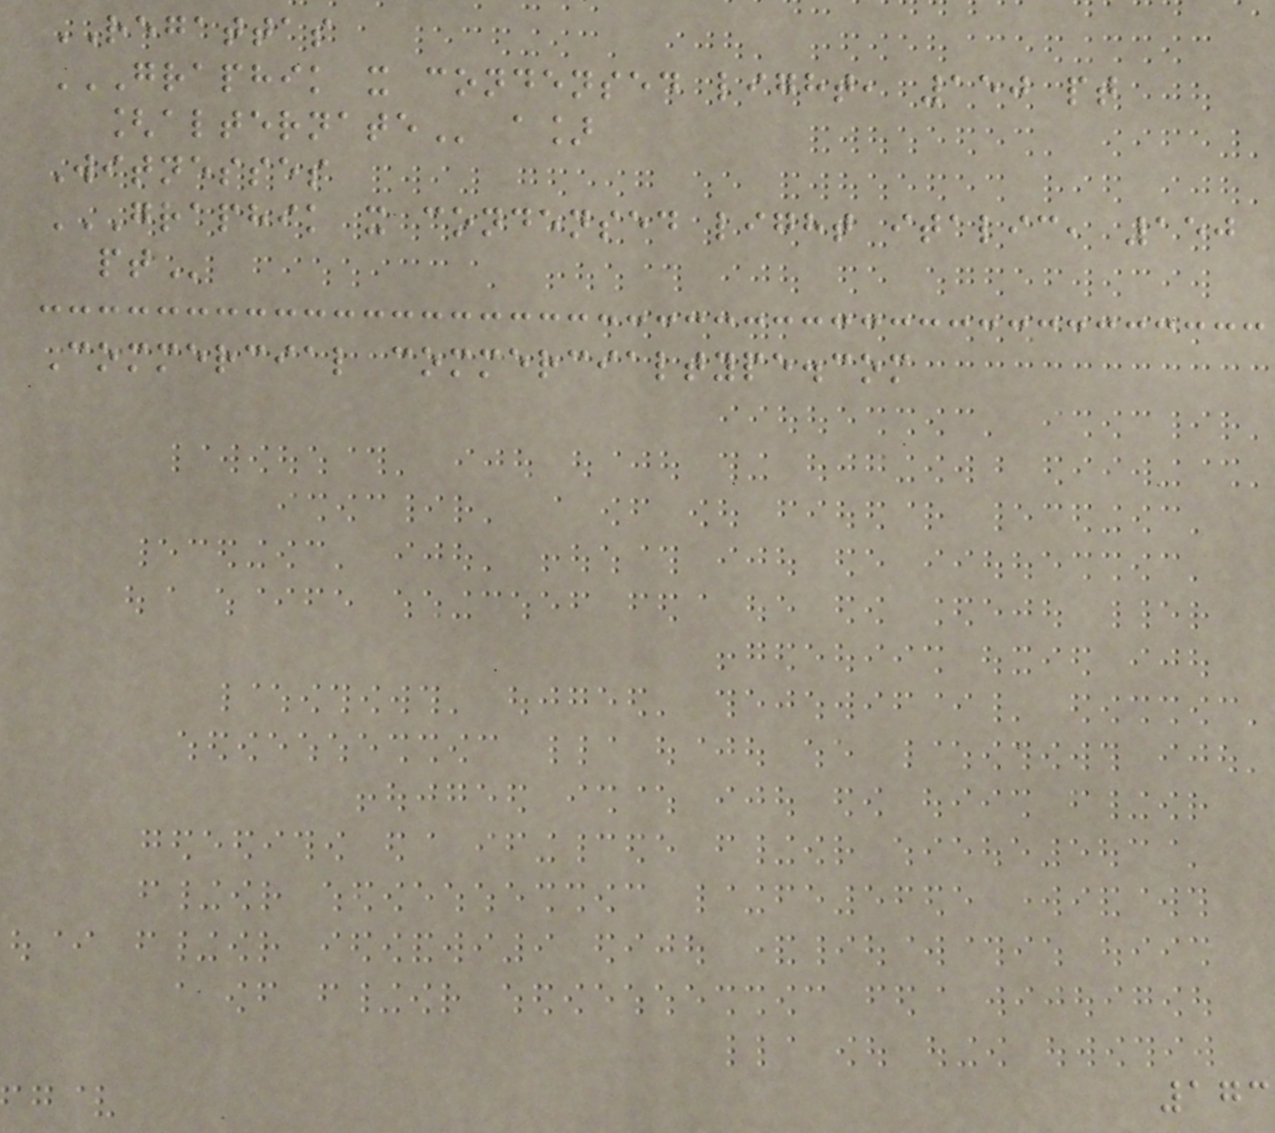REGATTAS
GRAPHIK X CONDENSED LIGHT, 150 PT
[ALTERNATE a]
Witnesses
GRAPHIK X CONDENSED LIGHT ITALIC, 150
PT
Commercial commercialtype.com
173
